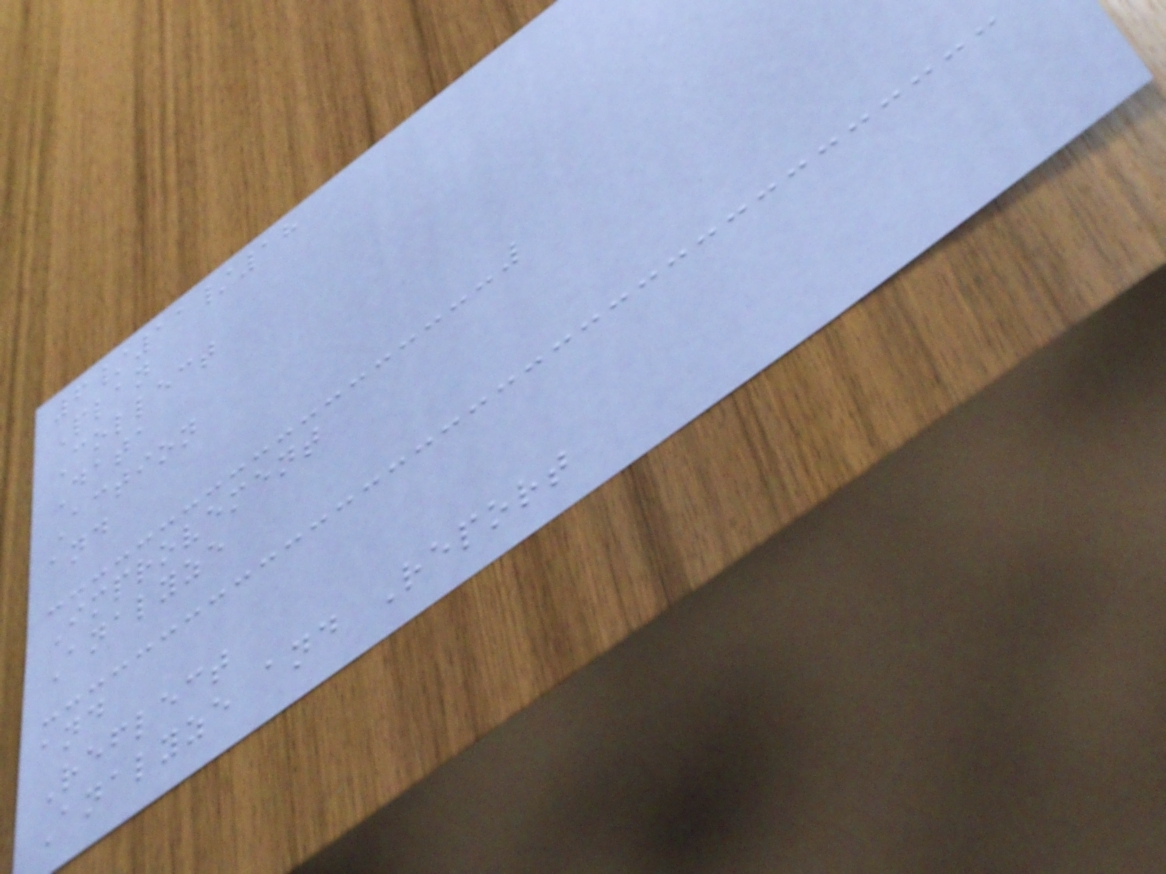6/11/18
Plan
Collect
Data
Action
and
Improvement
Analyze
and
Reflect
Analyze and Report
